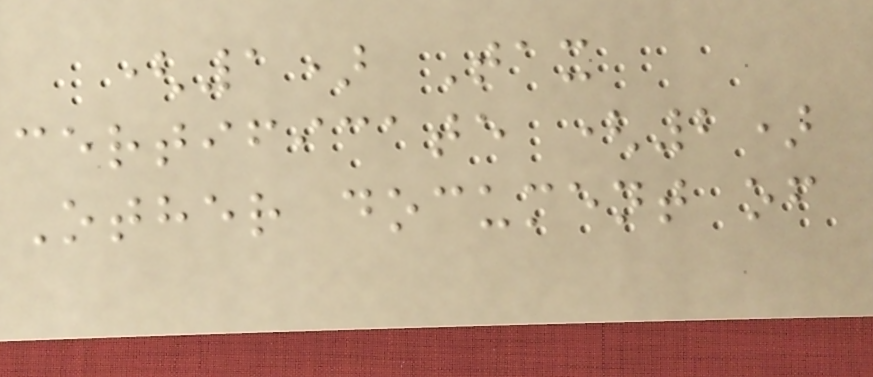(1) Tax
certificate (2)
Other document of
